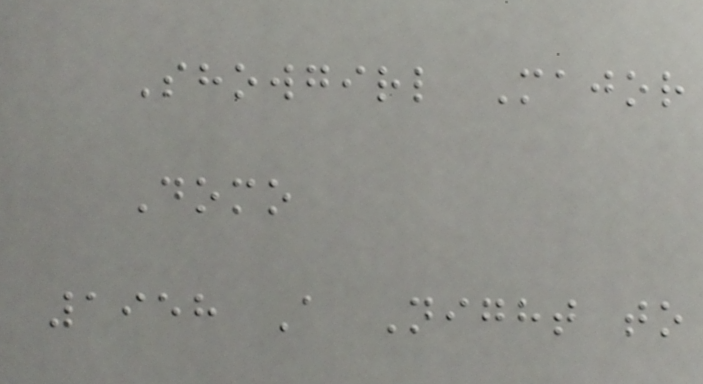Showgirl Major
Domo
1958 A Night to
